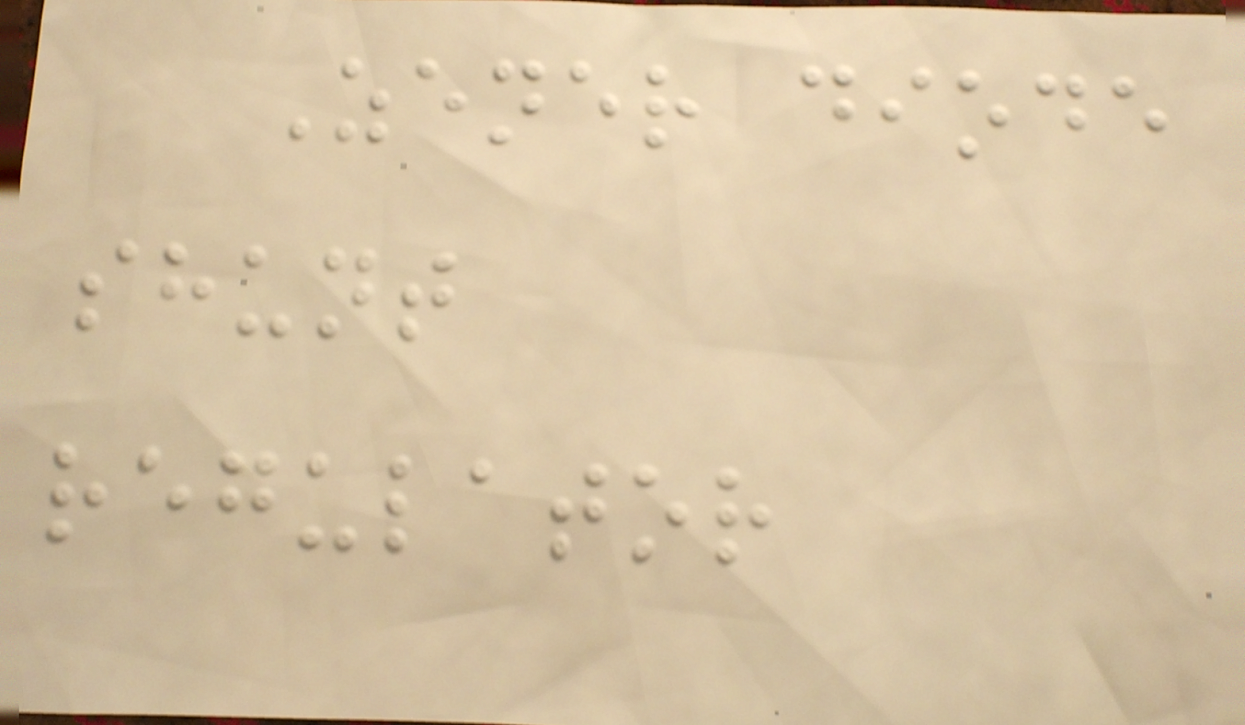Zener diode
shunt
regulator
